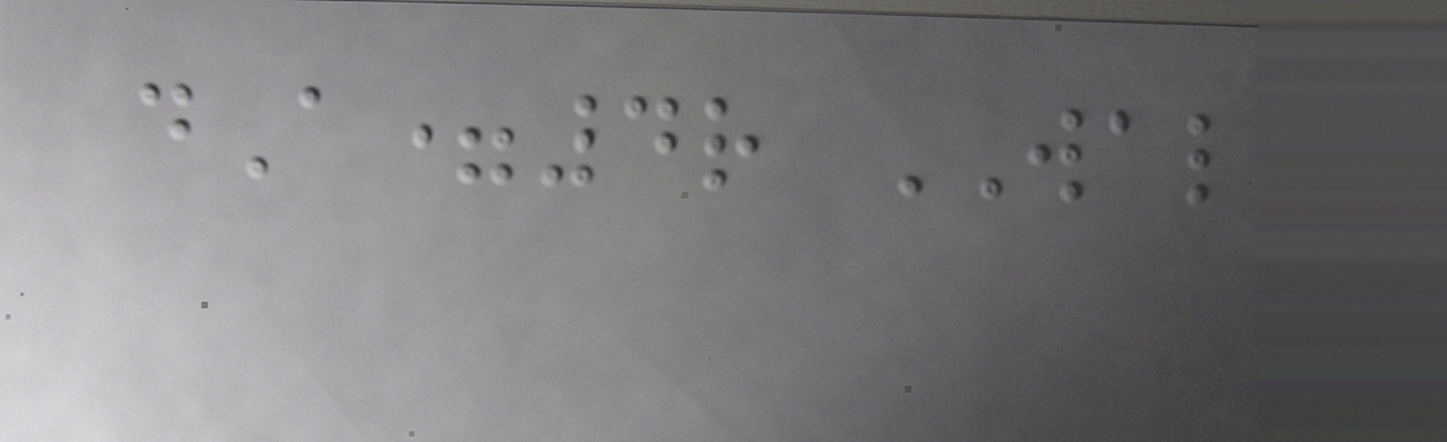dA=4r WAL
